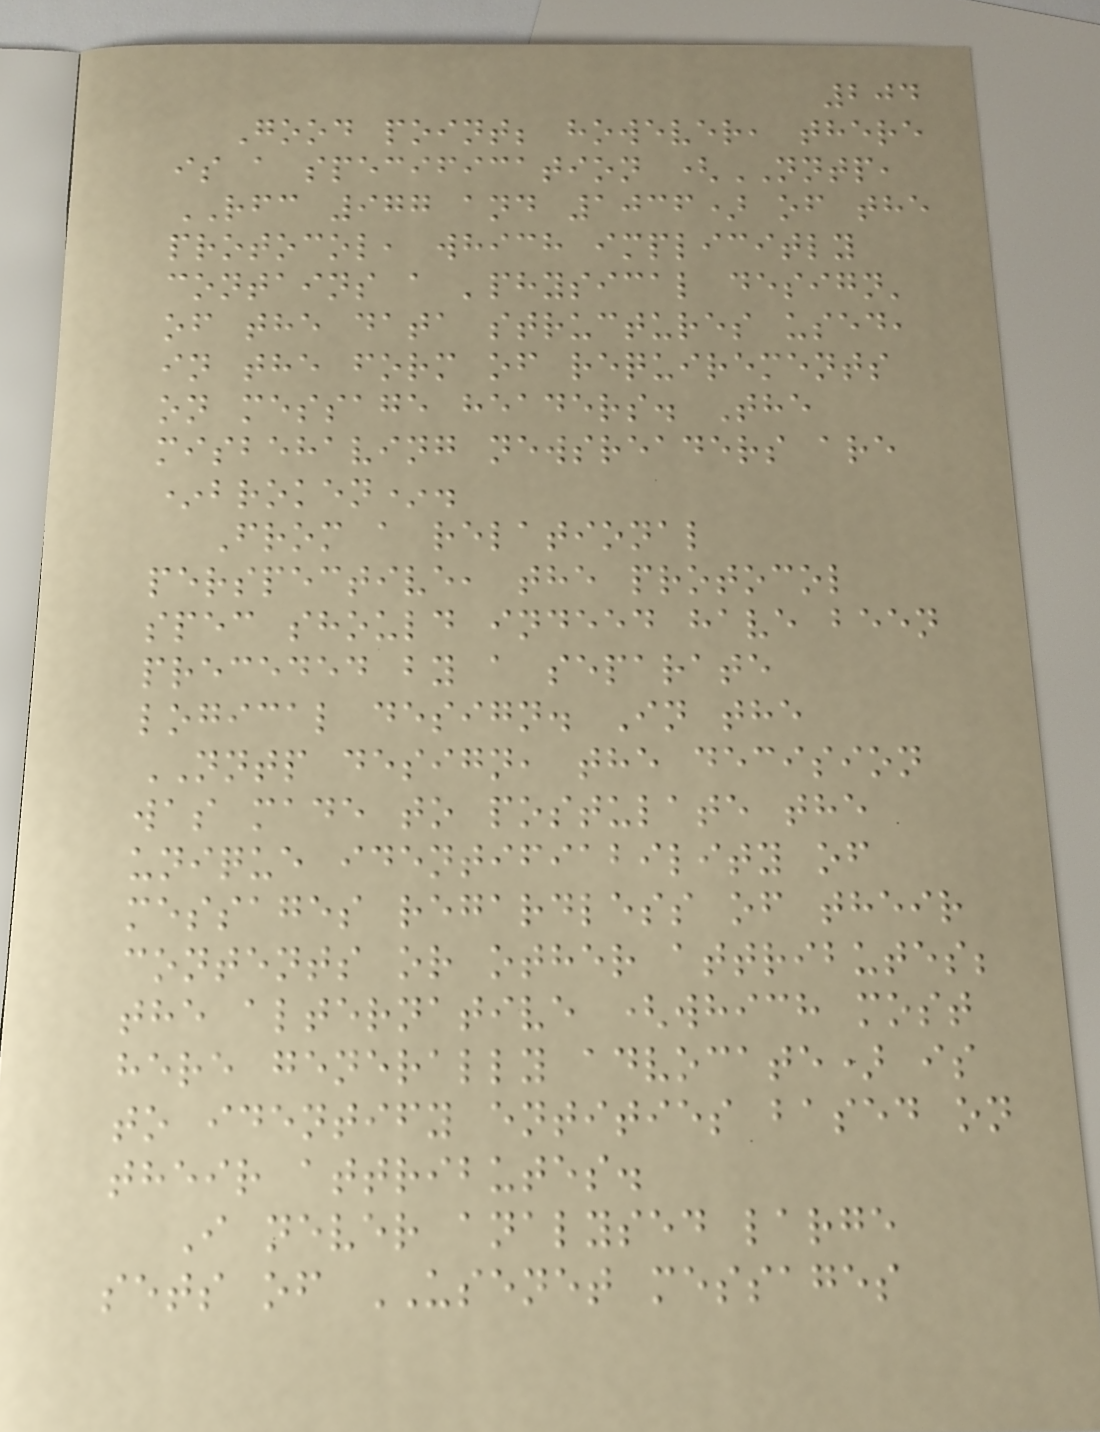204
Good point; however, there
is a specification (NNTP,
RFC 977 and 1036) of the
protocol, which implicitly
contains a 'physical design'
of the data structures used,
in the form of requirements
on message headers. The
misbehaving newsreaders are
*broken*.
From a relational
perspective, the protocol
spec should indeed have been
preceded by a separate
logical design. In the
NNTP design, the decision
was made to postulate the
unique identifiability of
messages regardless of their
contents or other attributes;
the alternative (which most
here generally advocate) is
to identify entities based on
their attributes.
I never analysed large
sets of USENET messages
